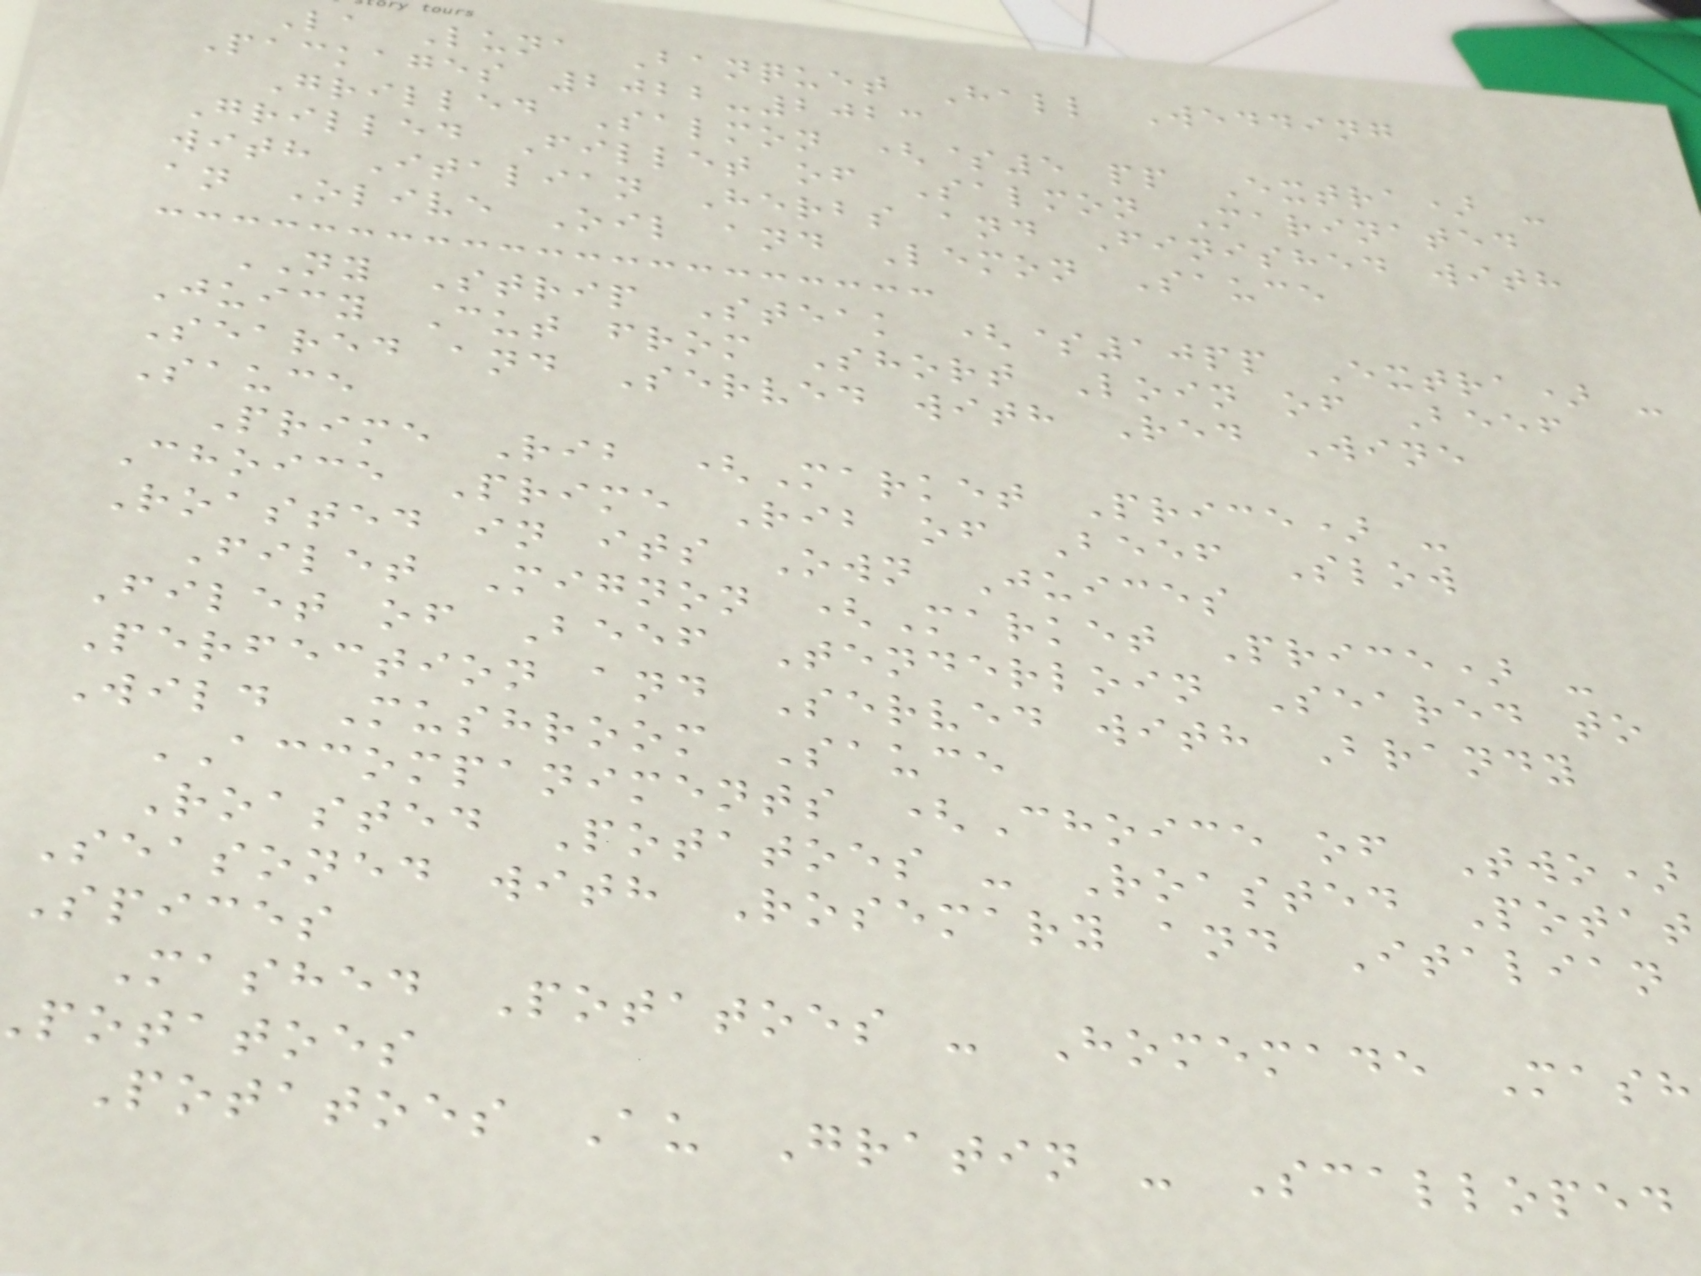La Luna Banquet Hall Wedding
Packages 2022-2023
Grilled Salmon ($5 pp Extra) -
Grilled Fillet of Salmon Marinated
with Italian Herbs and Finished with
an Olive Oil and Lemon Sauce
NY Strip Steak ($10pp Extra) -
Juicy Cut from Short Loin of Beef
Seared and Served with Red Wine
Sauce
Prime Rib (Market Price) -
Choice Prime Rib of Beef Slow
Roasted in its Own Juices
Filet Mignon (Market Price) -
Filet of Beef Tenderloin Seared to
Perfection and Served with Brandy
Wild Mushroom Sauce
ACCOMPANIMENTS (Choice of Two)
Roasted Potatoes - Roasted Potat
Seasoned with Rosemary and Italian
Spices
Mashed Potatoes - Homemade Mash
potatoes
Potatoes Au Gratin - Scalloped
